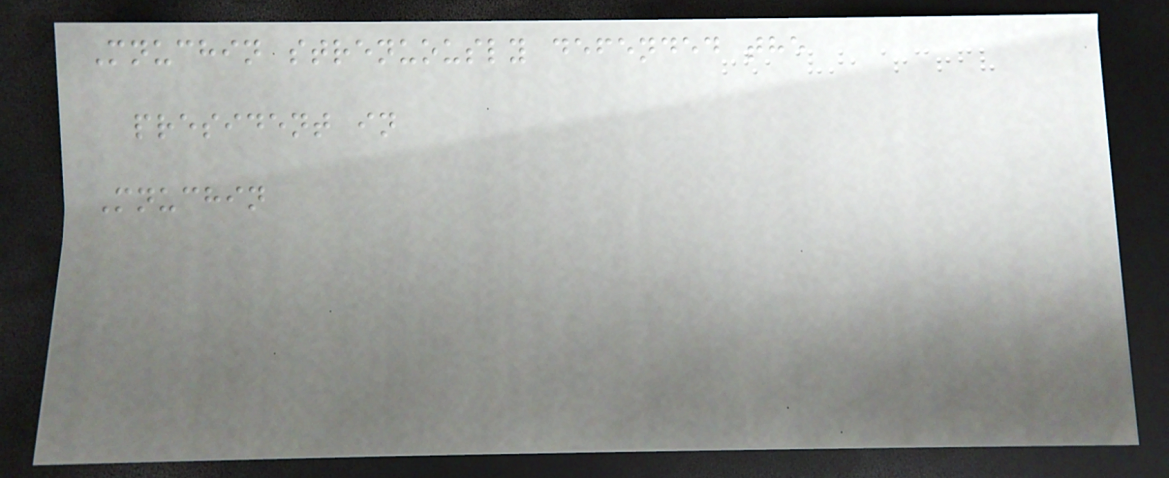Mnuchin strenuously defended the
president in
Mnuchin
